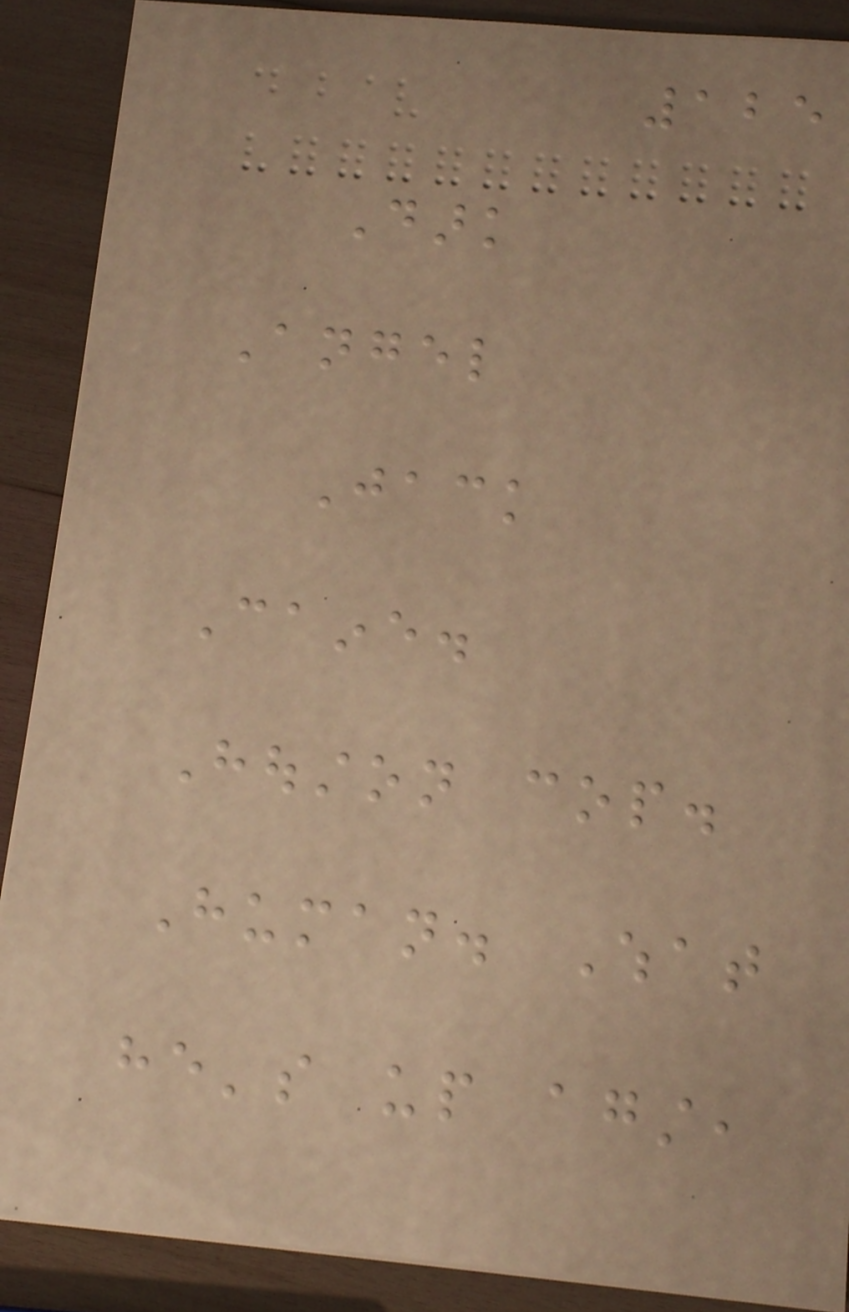125
Dark
Angel
Jack
Caine.
Houston cop.
Human. What
he's up against,
